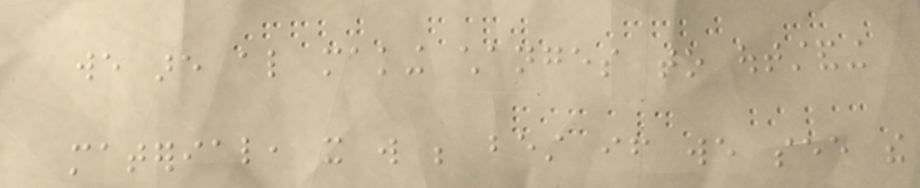we are also making changes to outstanding
material, it will be best if we see the
